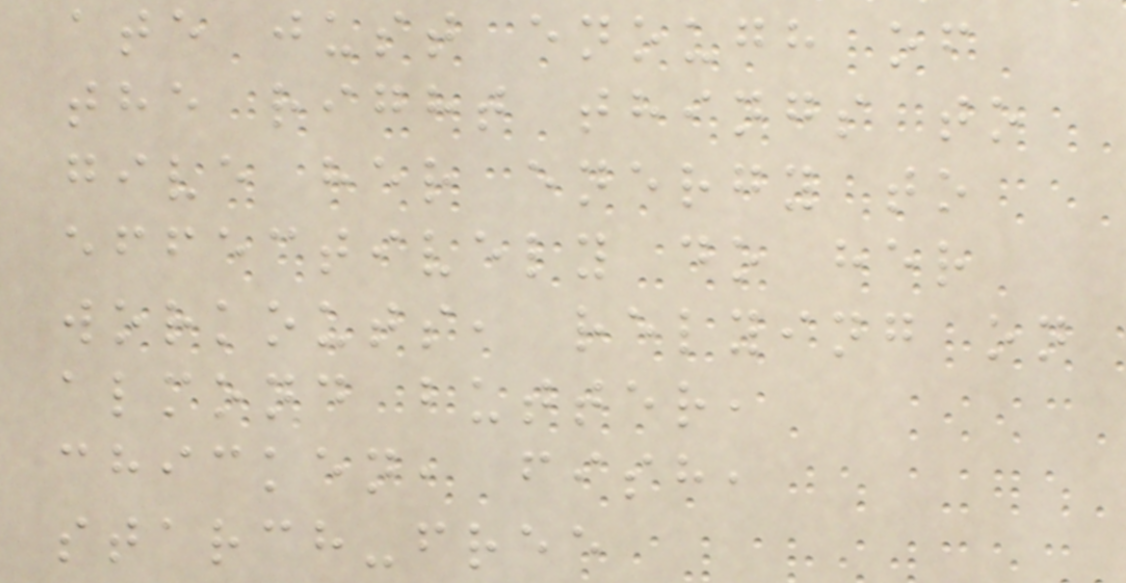ate just enough of
the right things to
give her energy to
effectively do her
workouts, relying on
almond butter,
chicken, fish,
starch-free
